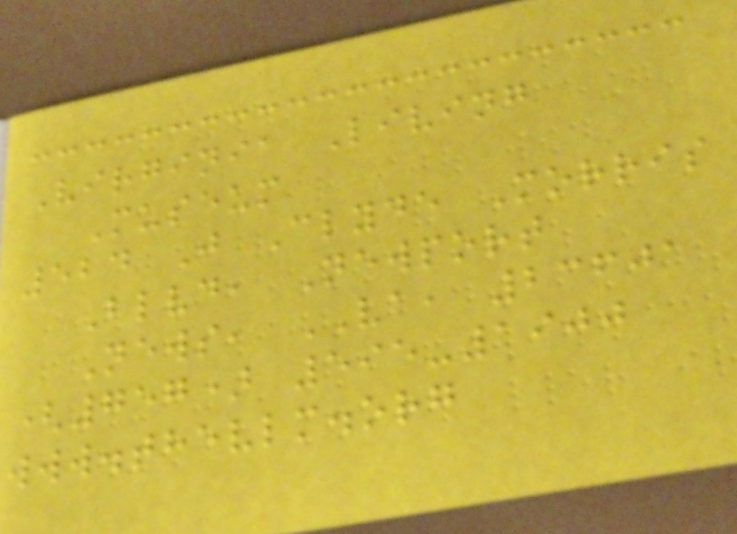Virginia Living
Museum
524 J Clyde Morris
Blvd, Newport
News, VA, 23601
(757) 595-1900
www.thevlm.org
